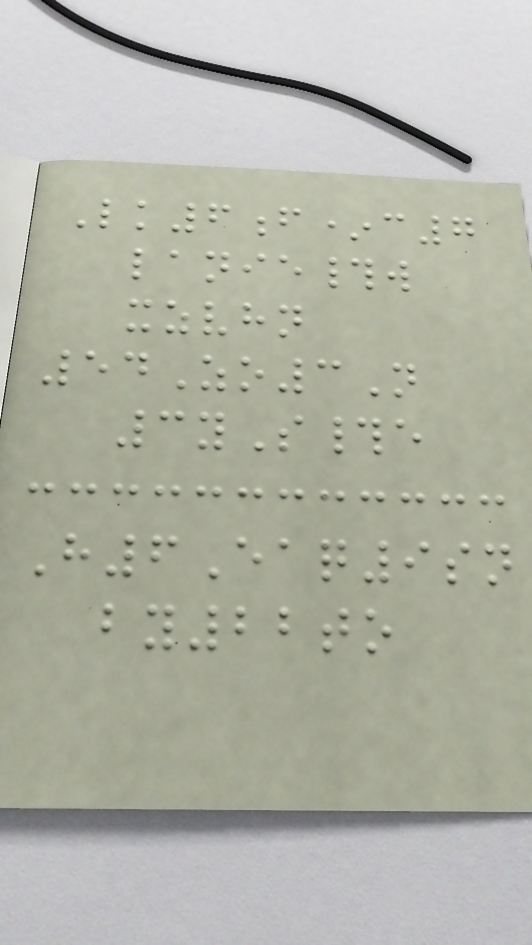Lk6f*c7
lanie#w
xzvhn
54Zo3N
3yS#e
H6Eaq9sn
by22to
